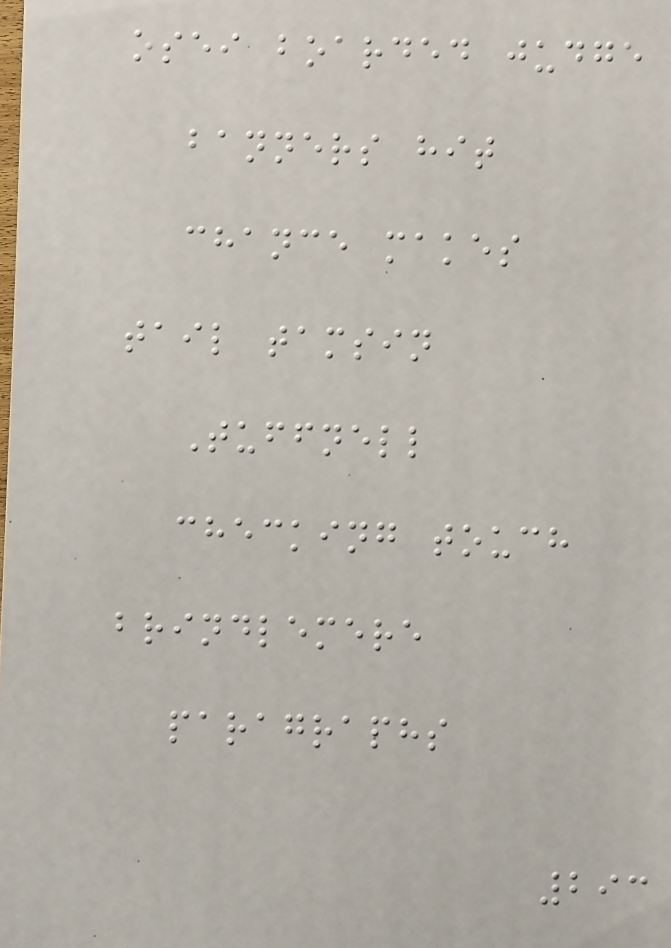osei boarded judge
banners hit
chance makes
tail tamsin
Tuffnell
checking touch
brindlemere
paragraphs
293
